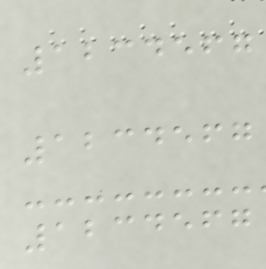1234567
1234567
1234567
